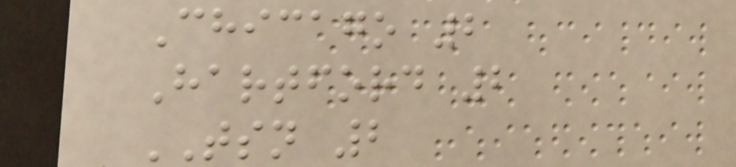Chicago 2
Hartford 2
TSN 2
